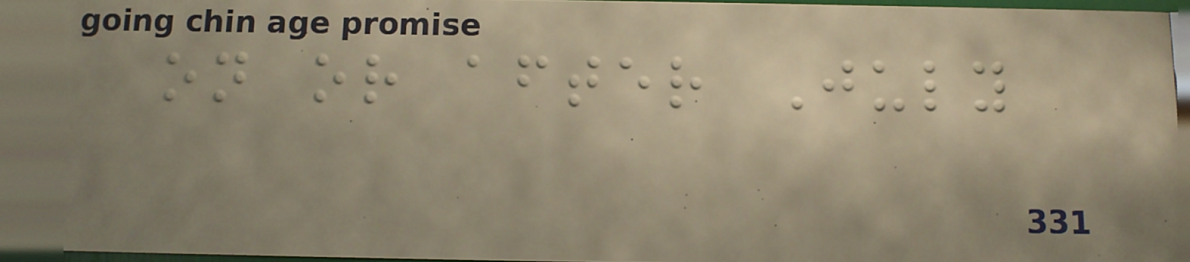on or after July
